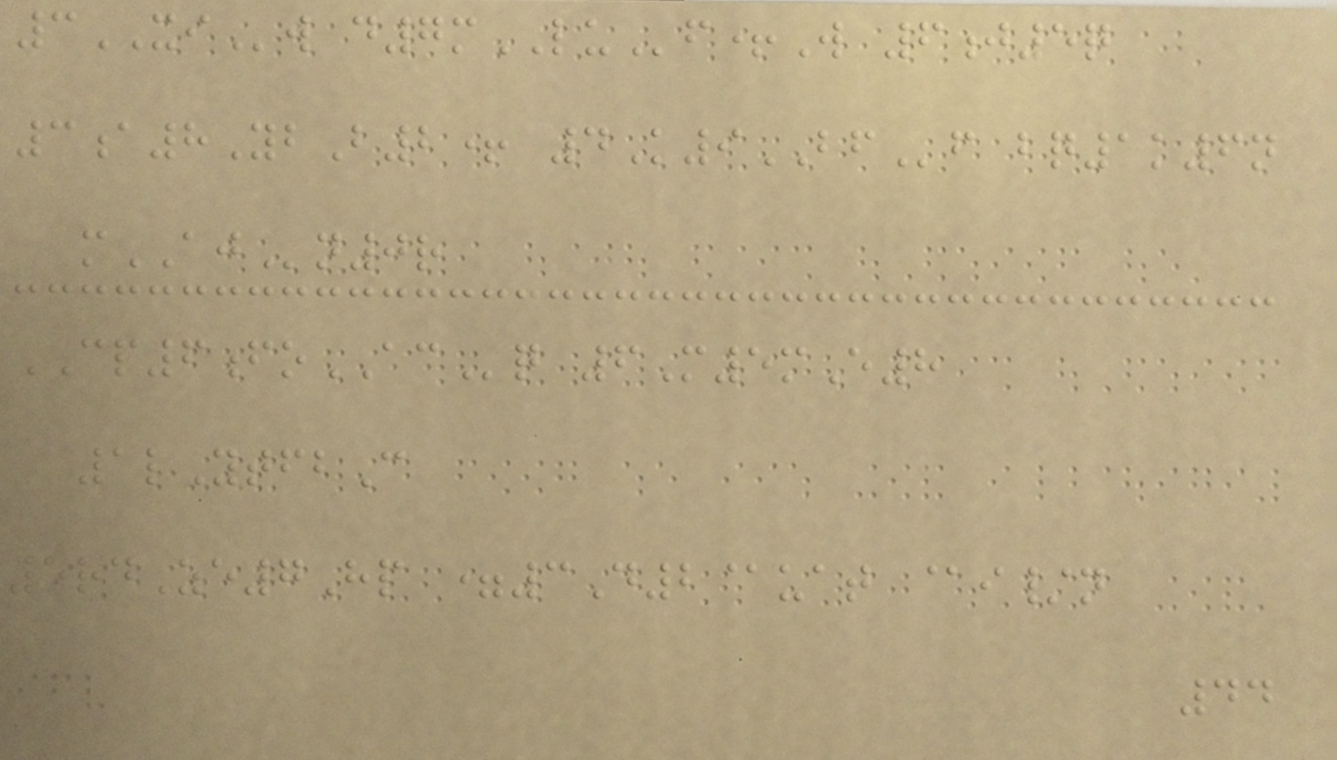3XIw d7mLUf+W 6j5q
3a8YbB2+ 4K9BFf bq1k6n
mAJn0r
CP6foACq 6M5mE8
1lYtfbC
5rdZe7Hp =3D2@uat @i/n
44
